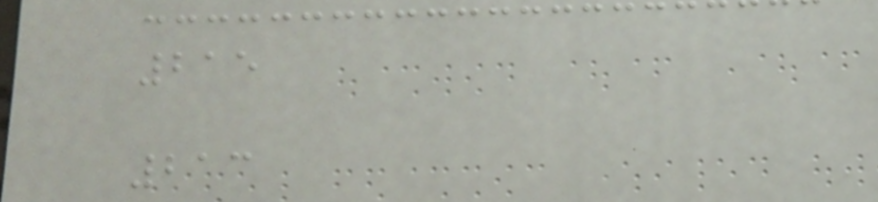215
213
